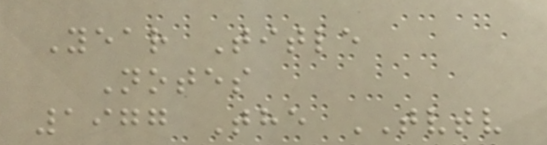Year Title
Notes
1977 The TVTV
